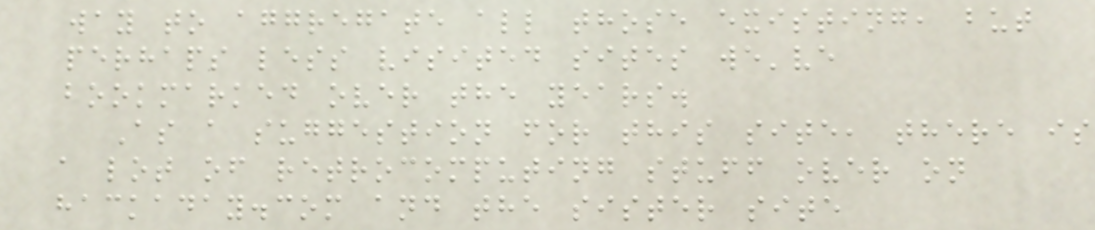way to aggregate all those existing, but
perhaps less visited sites we've
bookmarked over the years.
As a suggestion for this site, there is
a lot of retrocomputing stuff over on
hackaday.com and the sister site
